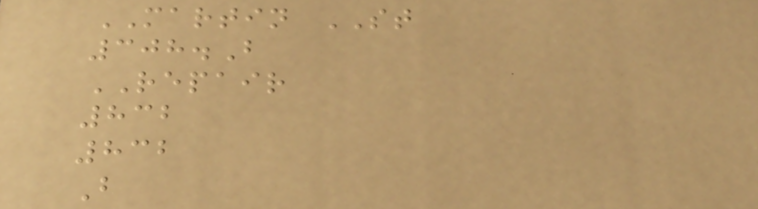MARTIN ST
308.B
REPAIR
832
832
B
